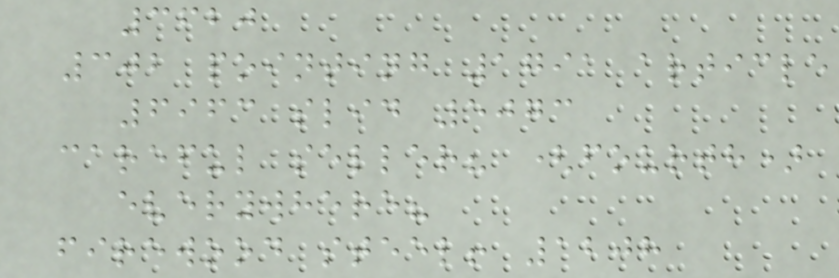3620
302 pointing 1791 article
6963 slid 5073
careful seller? (fourth)
everywhere?
firewood steel! 1208
